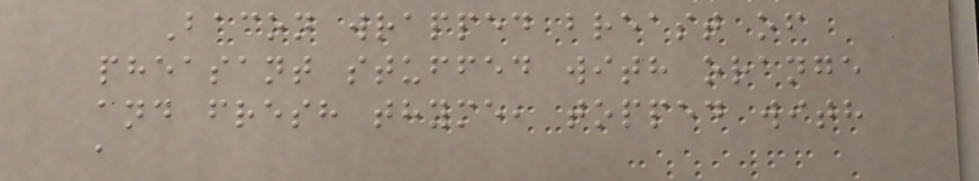Bacon wrapped breast of
pheasant stuffed with orange
and fresh thyme, topped with
a
